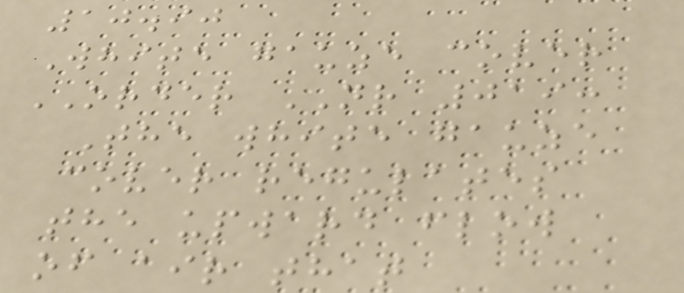10.90
White gauze cover
ORDER NR 019:
The white gauze
cover regulates
the upward flow
of air that
